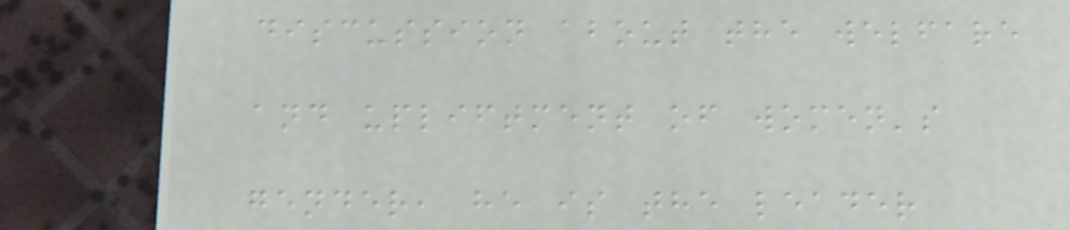discussion about the welfare
and upliftment of women's
gender, he is the leader
